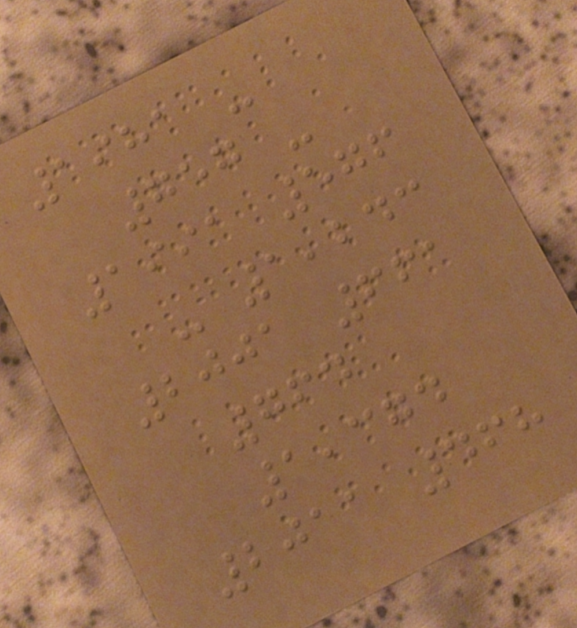1981 -
757 -
1991 576
- 1,243
2001 661
764
1,374
2011 468
